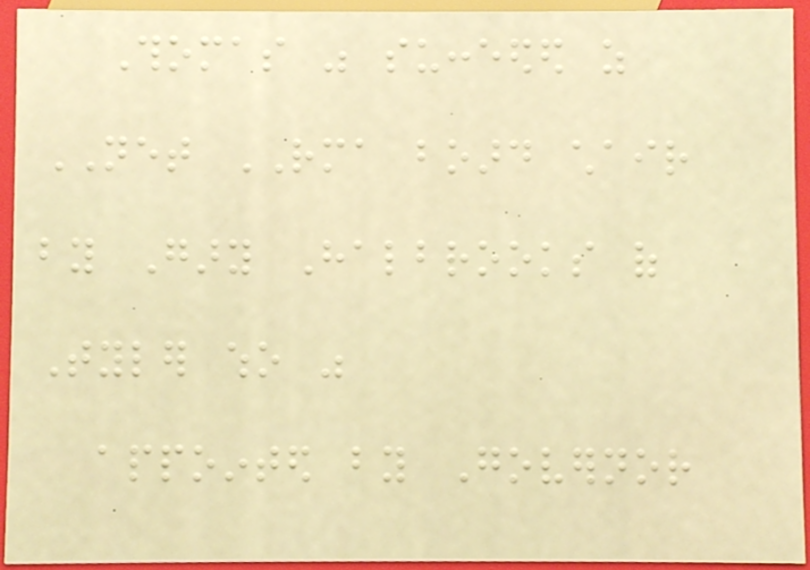Thomas was succeeded as
NET RMA board chair
by Gary Halbrooks of
Tyler who was
appointed by Governor
